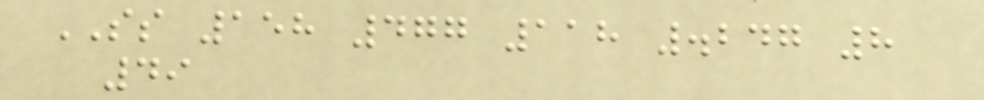SS 158 477 118 .247 8
49
